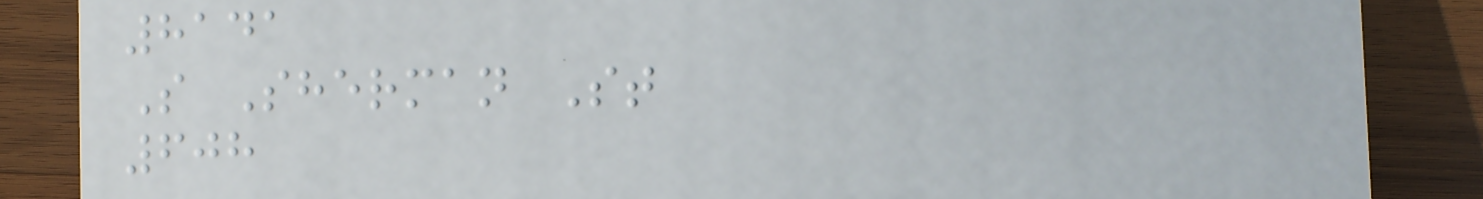8141
S Sherman St
608
